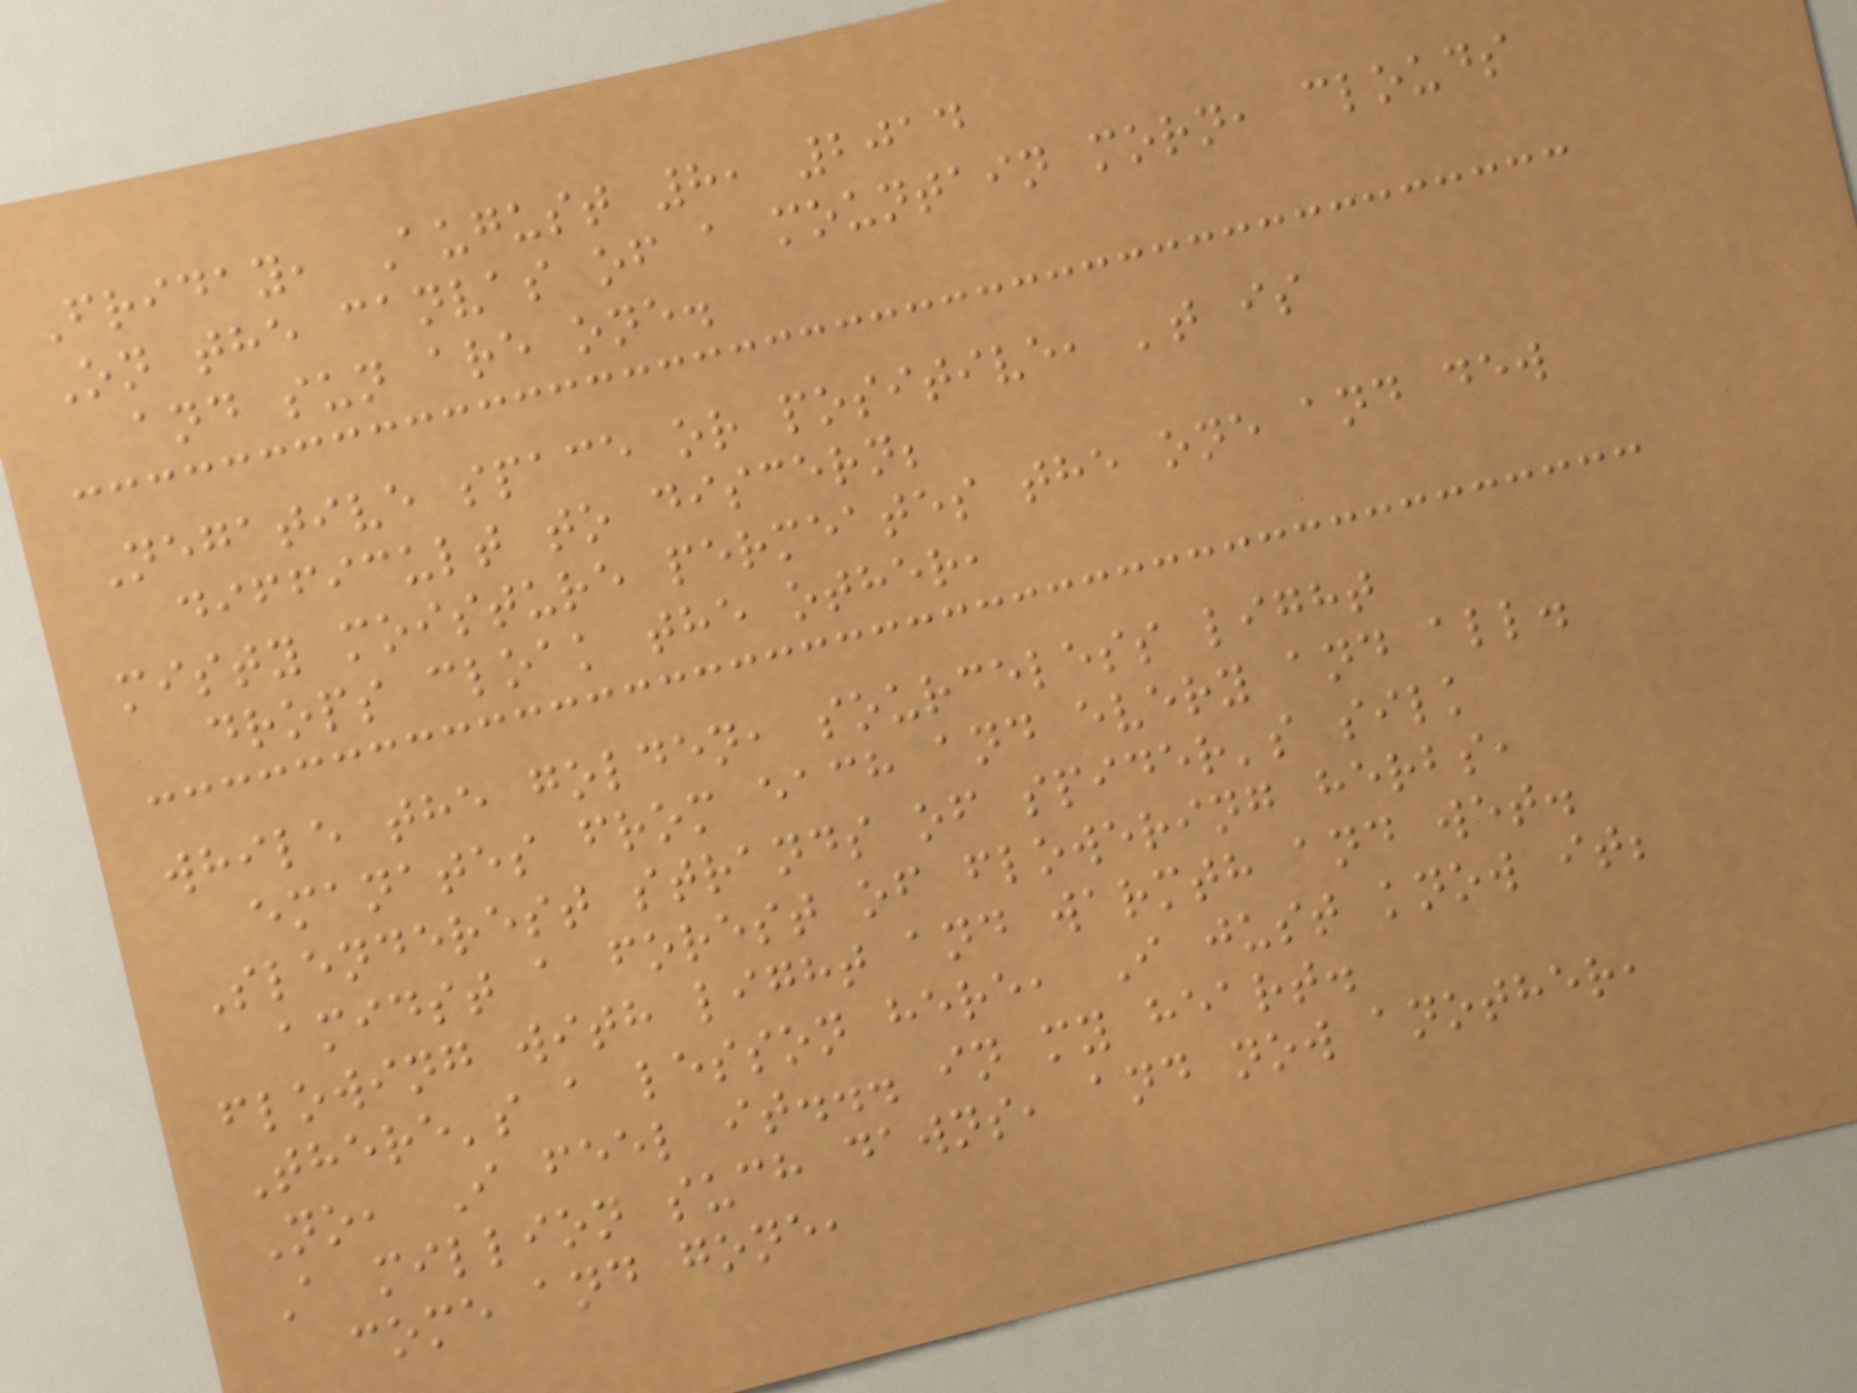Friday, August 8, 2014
On the canvas of a mountain morn, clouds
and sun are one.
Negative space or positive, 't is
difficult to discern;
misty moisture permeates the one and dew
drops cloak the other,
while the golden, sourceless light
emanates from each and every and all.
Slenderest strands of spider's silk
amidst a forest of flowering herbs,
flowing with light and warmth and wet.
There's a lesson here, I just know it;
No, I feel it... in my heart.
A million such dawns, and now another,
come and gone,
